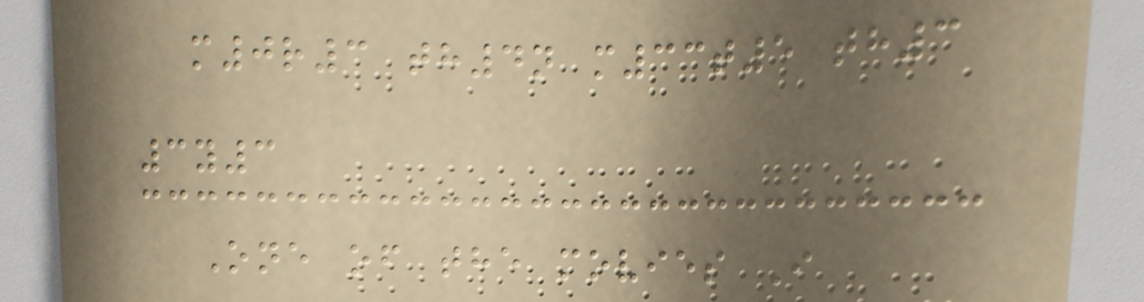m0r3 th4n m33t5 th3
3y3
One of the movies I
